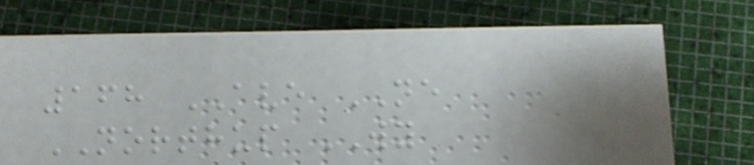168 AVE NE
NORTHUP WY
